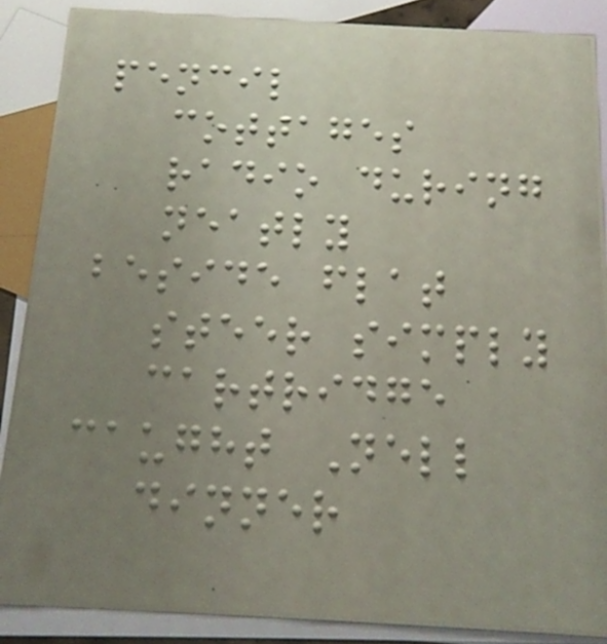pencil
cottages
radio during
neatly
beside flat
steer simply
cartridge
caught Nell
dinner
